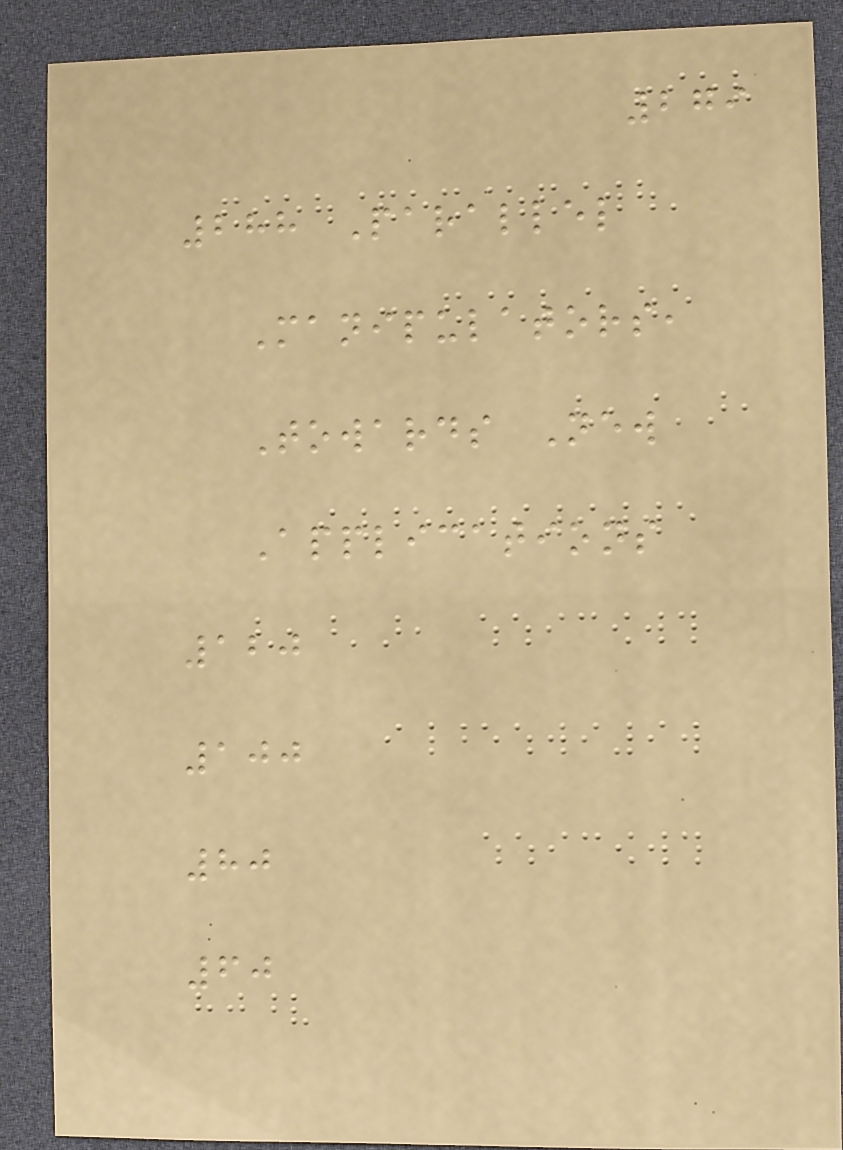279
288 Parallel
Manipulators,
Towards New
Applications
120
100
80
60
